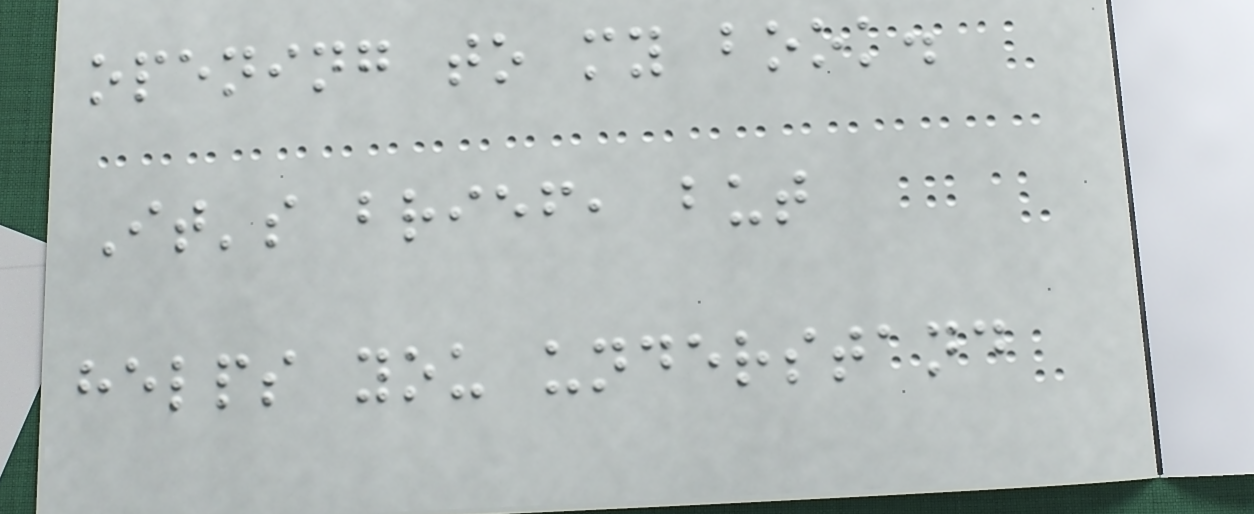opening to my book.
It's brief, but
helps you understand
